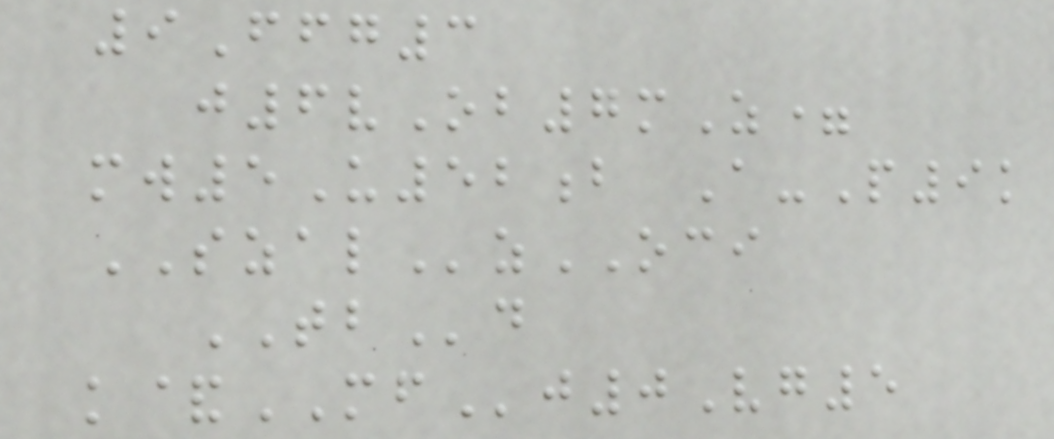9Ffg3
j6vOb7mZ=
mw5U52b A-P9k
SZALzOCI
TBd
k&MFj0Vg5
